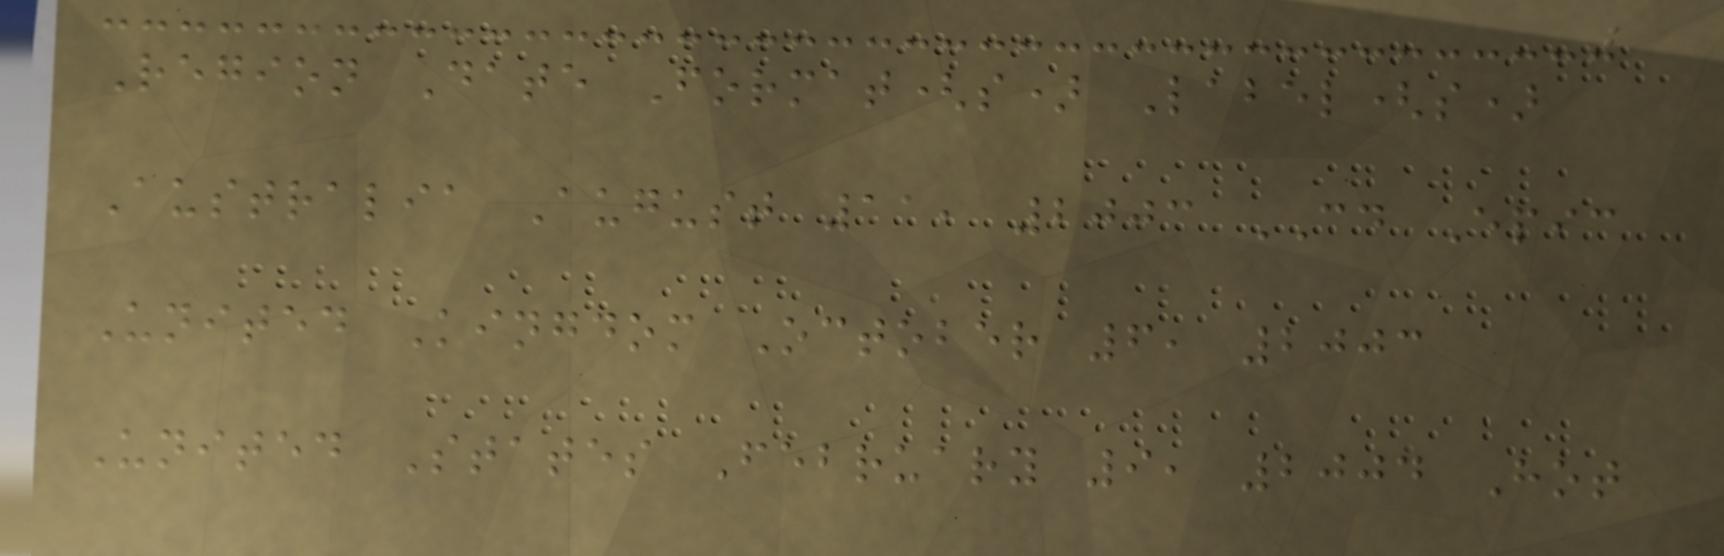Region Date Format(s) Label(s)
Australia August 11, 2003 CD Epic
United Kingdom October 6, 2003
United States February 9, 2004 Hot
